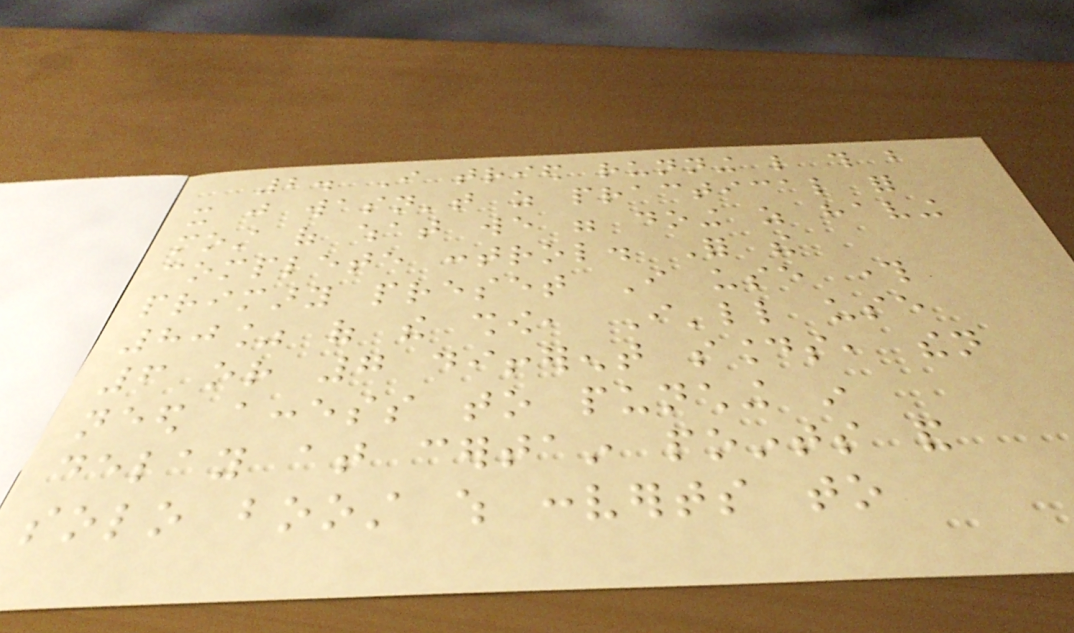2. I tried running like this but
it just wasn't as practical for
most of what we were doing as having
complete control. For the
primary preset I use through
80% of the show, I'll use
6 or 7 different sounds, then
need access to punching in
delay at certain points and
solo boost which converts to
